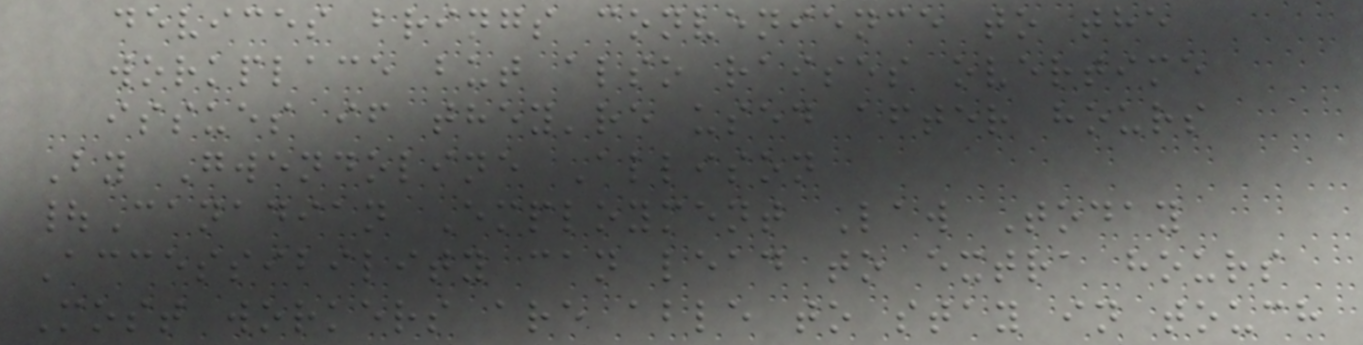devices brings convenience to the
workplace but also raises overtime
issues if they're used after hours
By Gwendoline Allison
|Canadian Employment Law Today
Accessibility can lead to extra hours
Most workers are able to stay in touch
